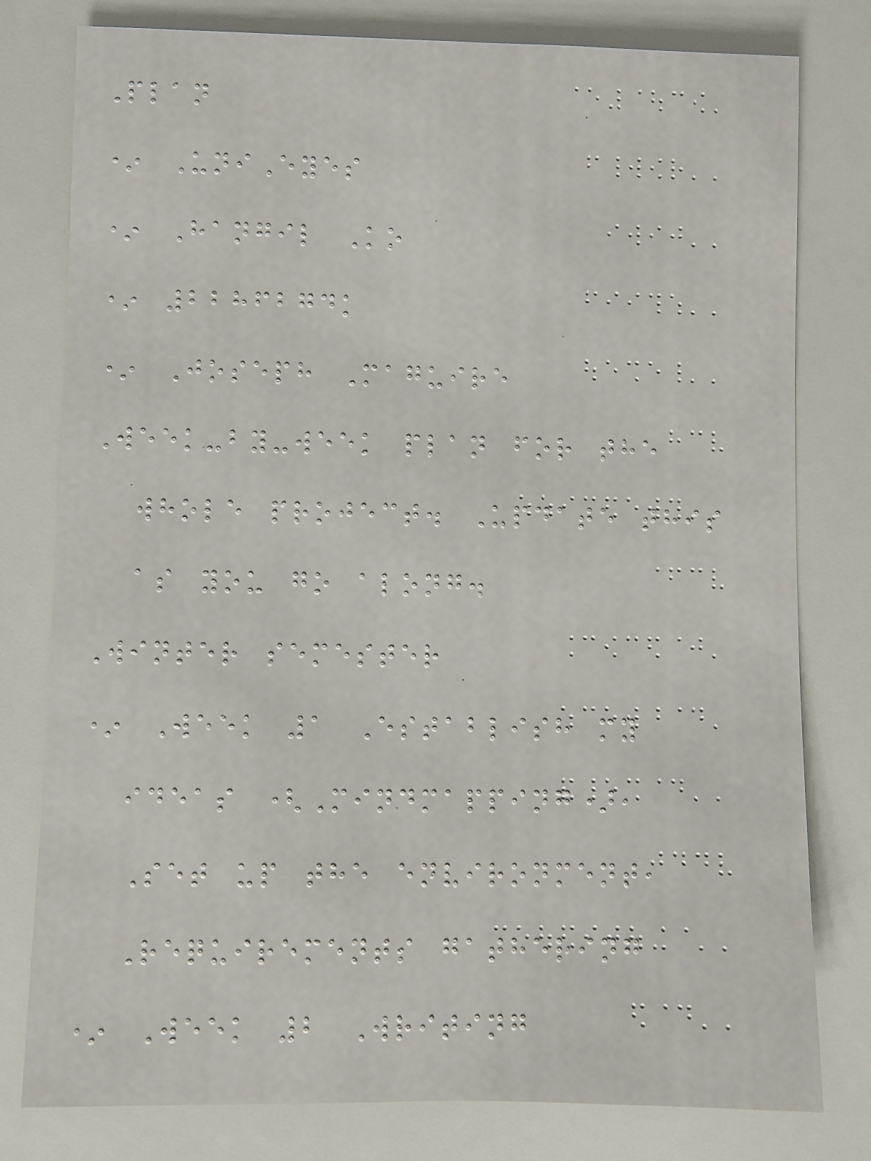Plan
* UniEyes
* Hangil Ko
* 2286274k
* Joseph Maguire
Week-by-week plan for the
whole project. Update this
as you go along.
Winter semester
* Week 1 Establish my
ideas (Mindmapping),
Set up the environment,
Requirements gathering
* Week 2 Writing
